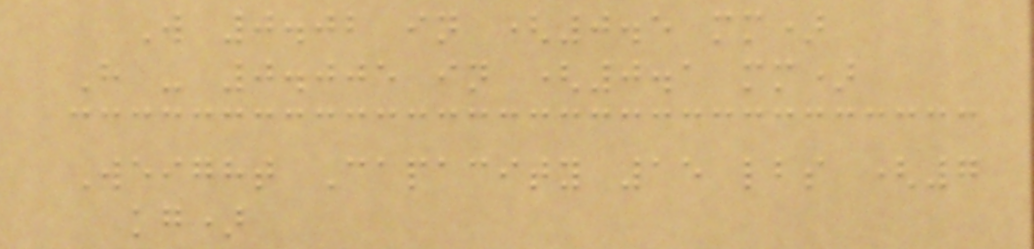W 0.02 in (0.5 mm)
H - 0.005 in (0.1 mm)
Weight Capacity 15 lbs (7
kg)
